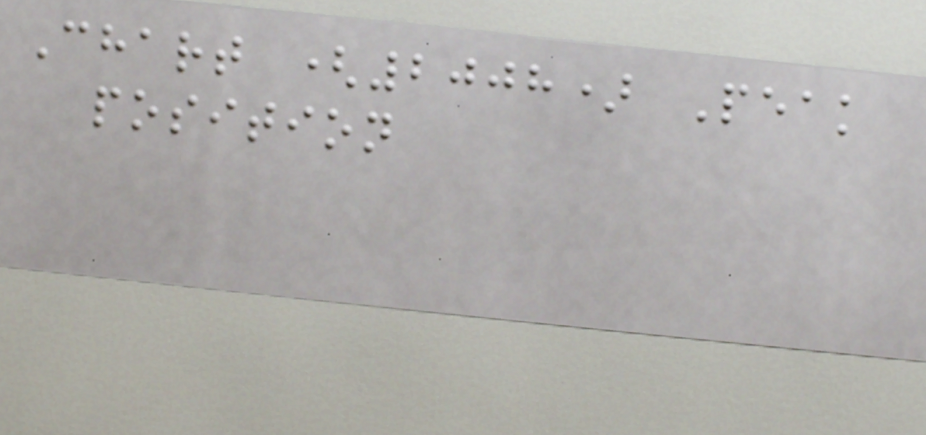Chart (2008) Peak
position
